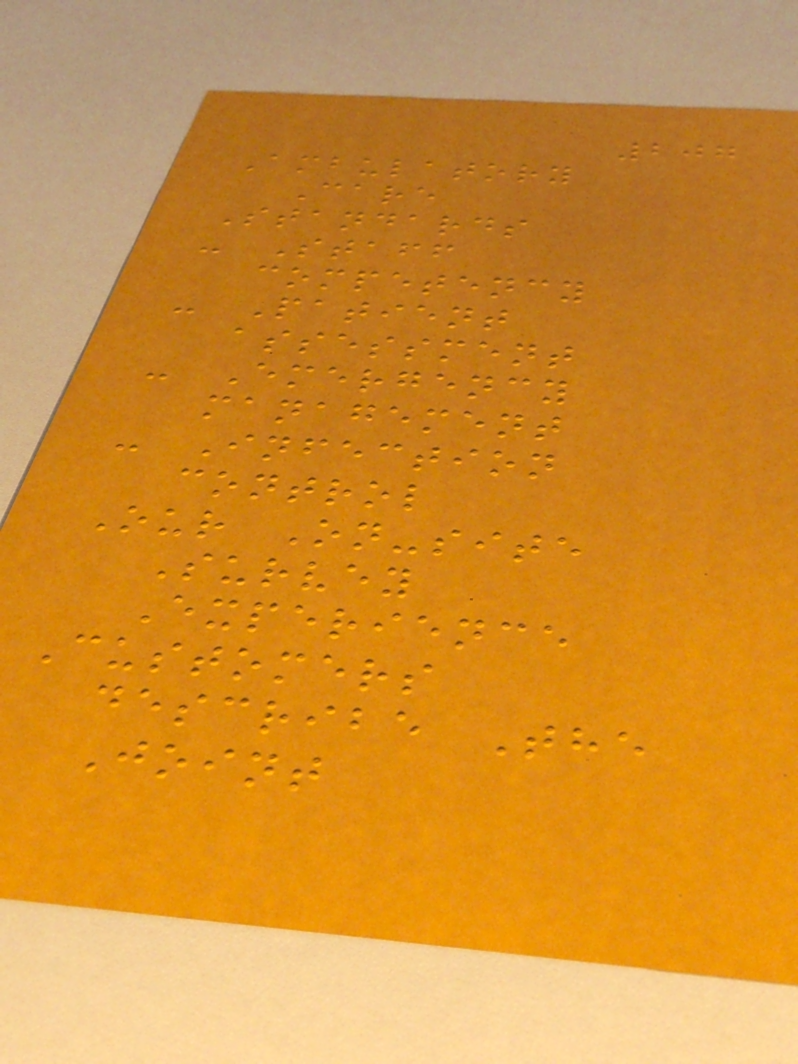207
Ambulatory
Care
Standards
- Staff
competency
- Patient
assessment
- Emergency
management
- Infection
control
Our On-site
Survey
Experience
Customers
describe The
Joint
